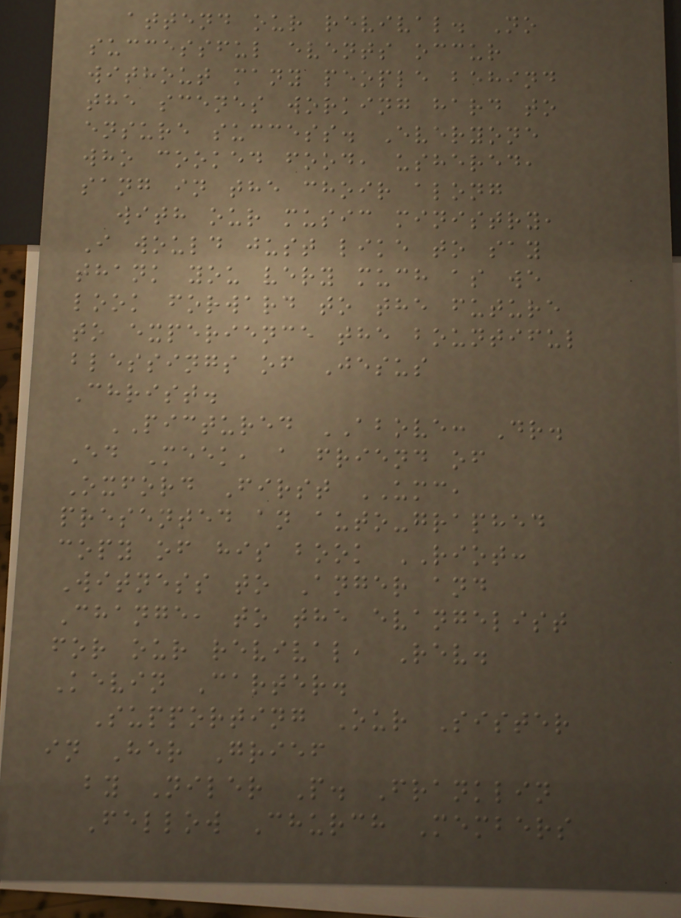attend our revival. No
successful events occur
without many people behind
the scenes working hard to
ensure success. Everyone
who cooked food, ushered,
sang in the choir along
with our music ministry,
I would just like to say
thank you very much as we
look forward to the future
to experience the bountiful
blessings of Jesus
Christ.
PICTURED ABOVE: Dr.
Ed Meek, a friend of
Oxford First UMC,
presented an auto-graphed
copy of his book RIOT:
Witness to Anger and
Change, to the evangelist
for our revival, Rev.
Kevin Carter.
Supporting Our Sister
in Her Grief
by Niler P. Franklin
Fellow Church Members
